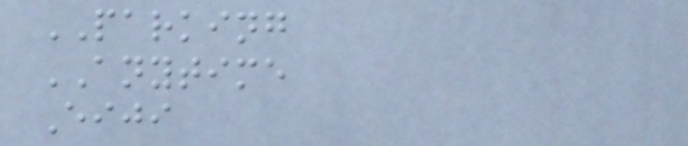PARKING
ANYTIME
Eiji
